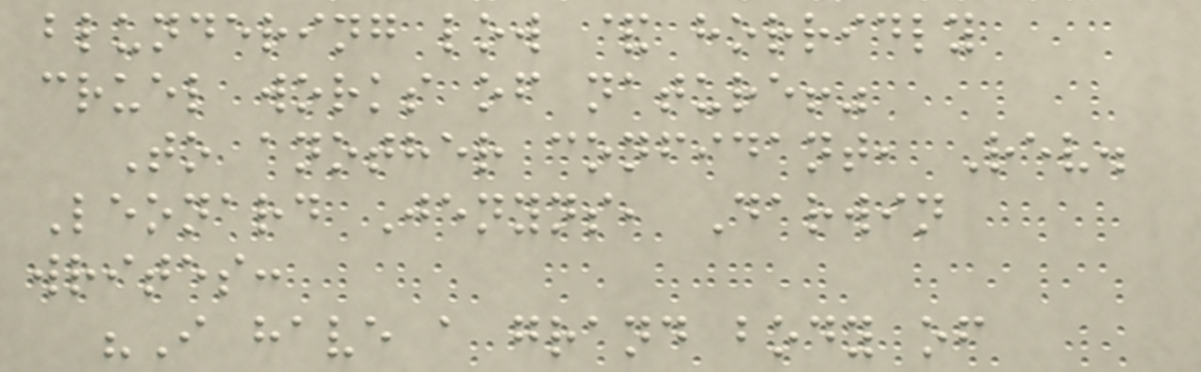blundering low & horridly
cruel works of nature!"
To another confidant, Rev.
Leonard Jenyns, Darwin
writes:
"I have a grand body of
